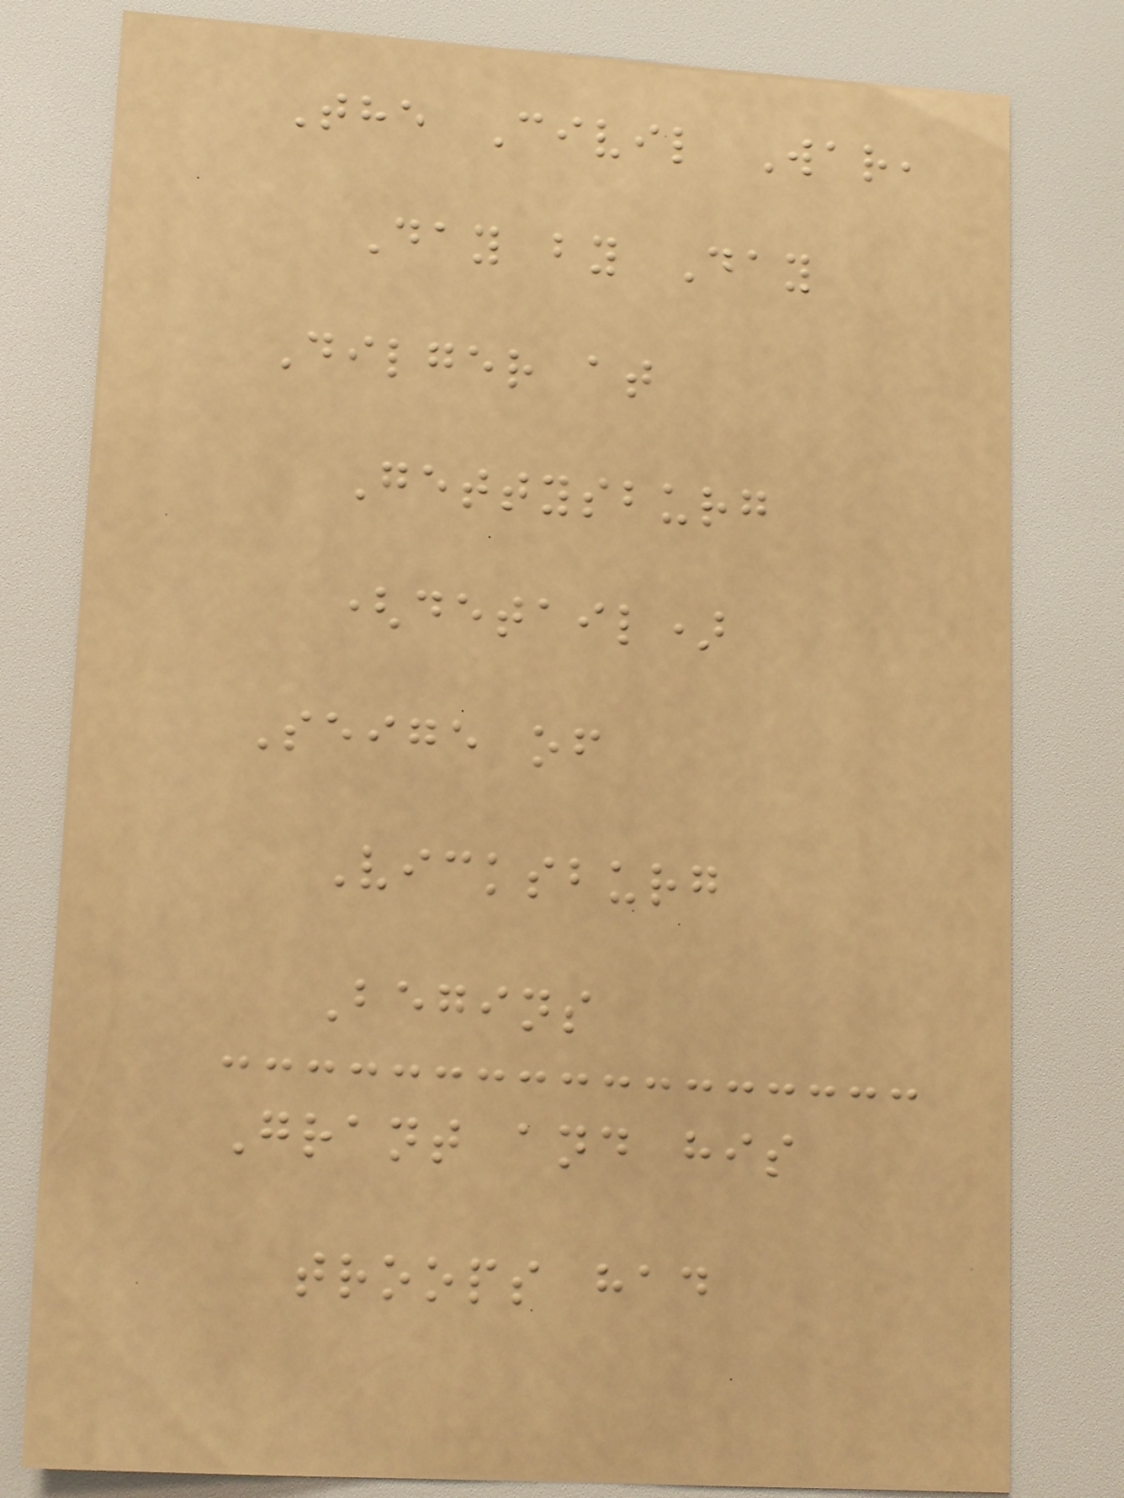The Civil War,
Day by Day
Dilger at
Gettysburg
(detail)
Seige of
Vicksburg
Begins
Grant and his
troops had
